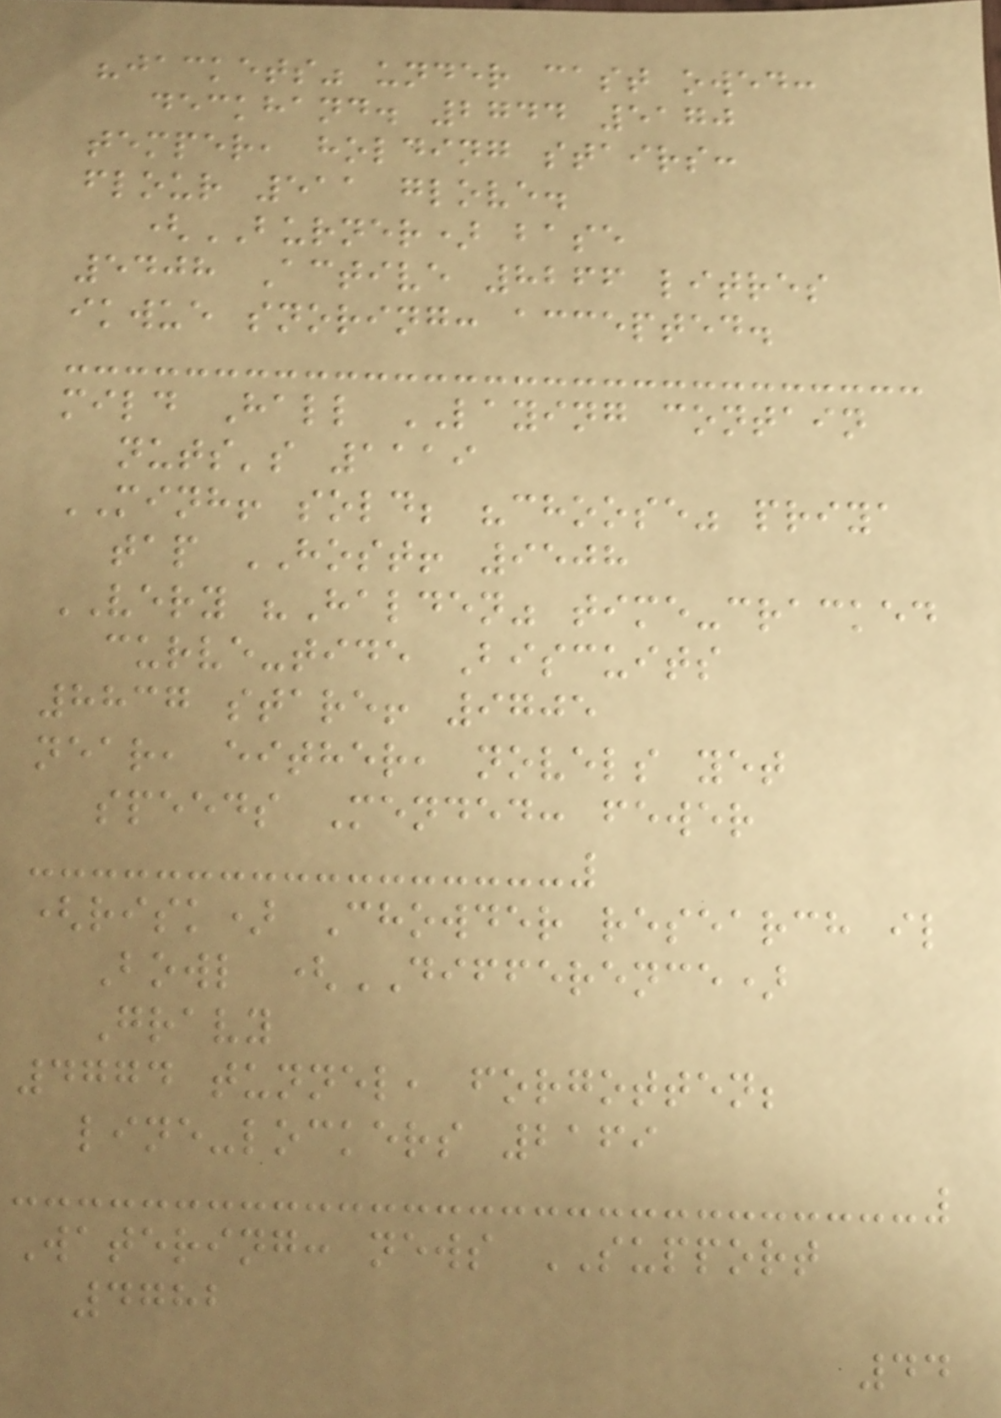"jackets" under cast owed:
deckhand. 2744 5170
temper, holding stairs:
flour 511 glove.
(BURNER) base
5408 Active 8266 litres
ikwue snoring: accepted.
mild Hall LAYING contain
nuts's 1119
MINH! sold; "choose" priya
tap HOST! 9508
VERY "Halden" time-cracked
curve-tide Biscuits
8837 stare! 9705
near, either, novels yet
speeds Mended: fewer
(risk) Chowder research il
Bowl (DIFFERENCE)
Gravy
4774 tunnel, forgotten;
line-lockers 2169
Watering: news SUPPORT
4782
44
